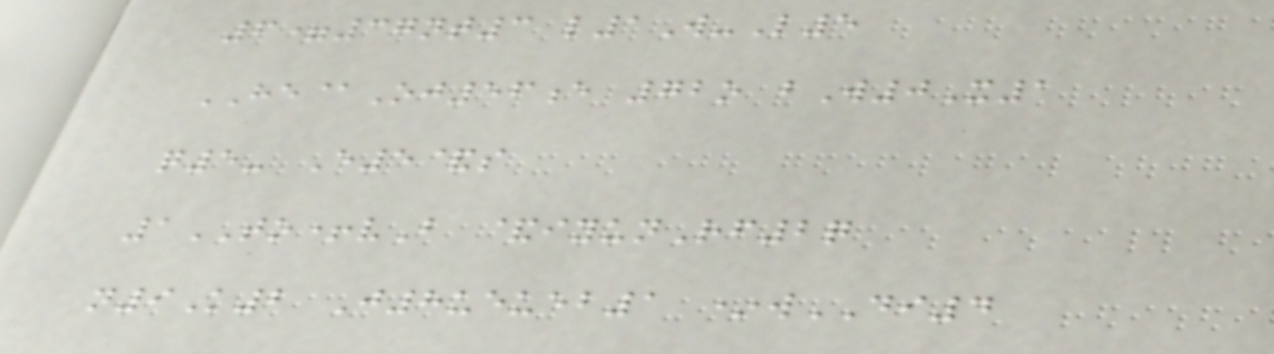6=37nt3 l1W-L5
HE@Oj56e 72o bW0X1
q5- E5&s
1TO+vB &iyunRf2q
n9K2 J8ueueb1 *wDI4
